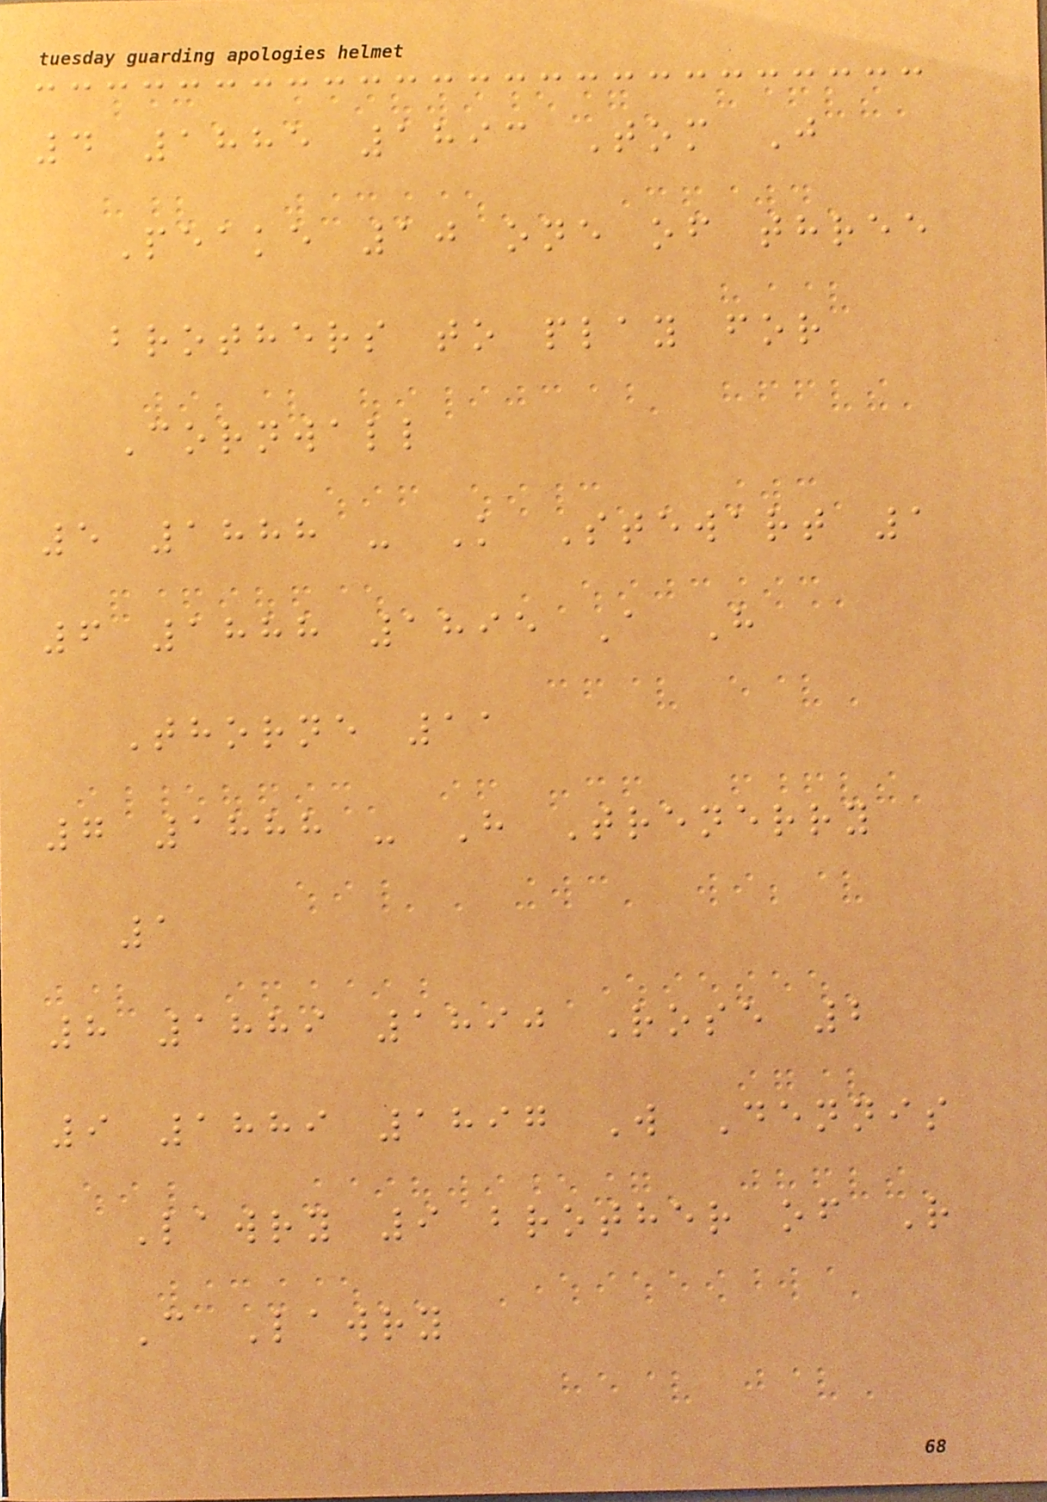4 1885 1893 Tom J
Peake 10 one of three
brothers to play for
Cornwall
5 1888 - K Stewart 1
6 1888 1895 A H
Thorne 11
7 1888 - H Trenerry
1
8 1889 1890 Rose 2
9 1889 1897 W Dennis
Lawry 9 brother of R
C Lawry
